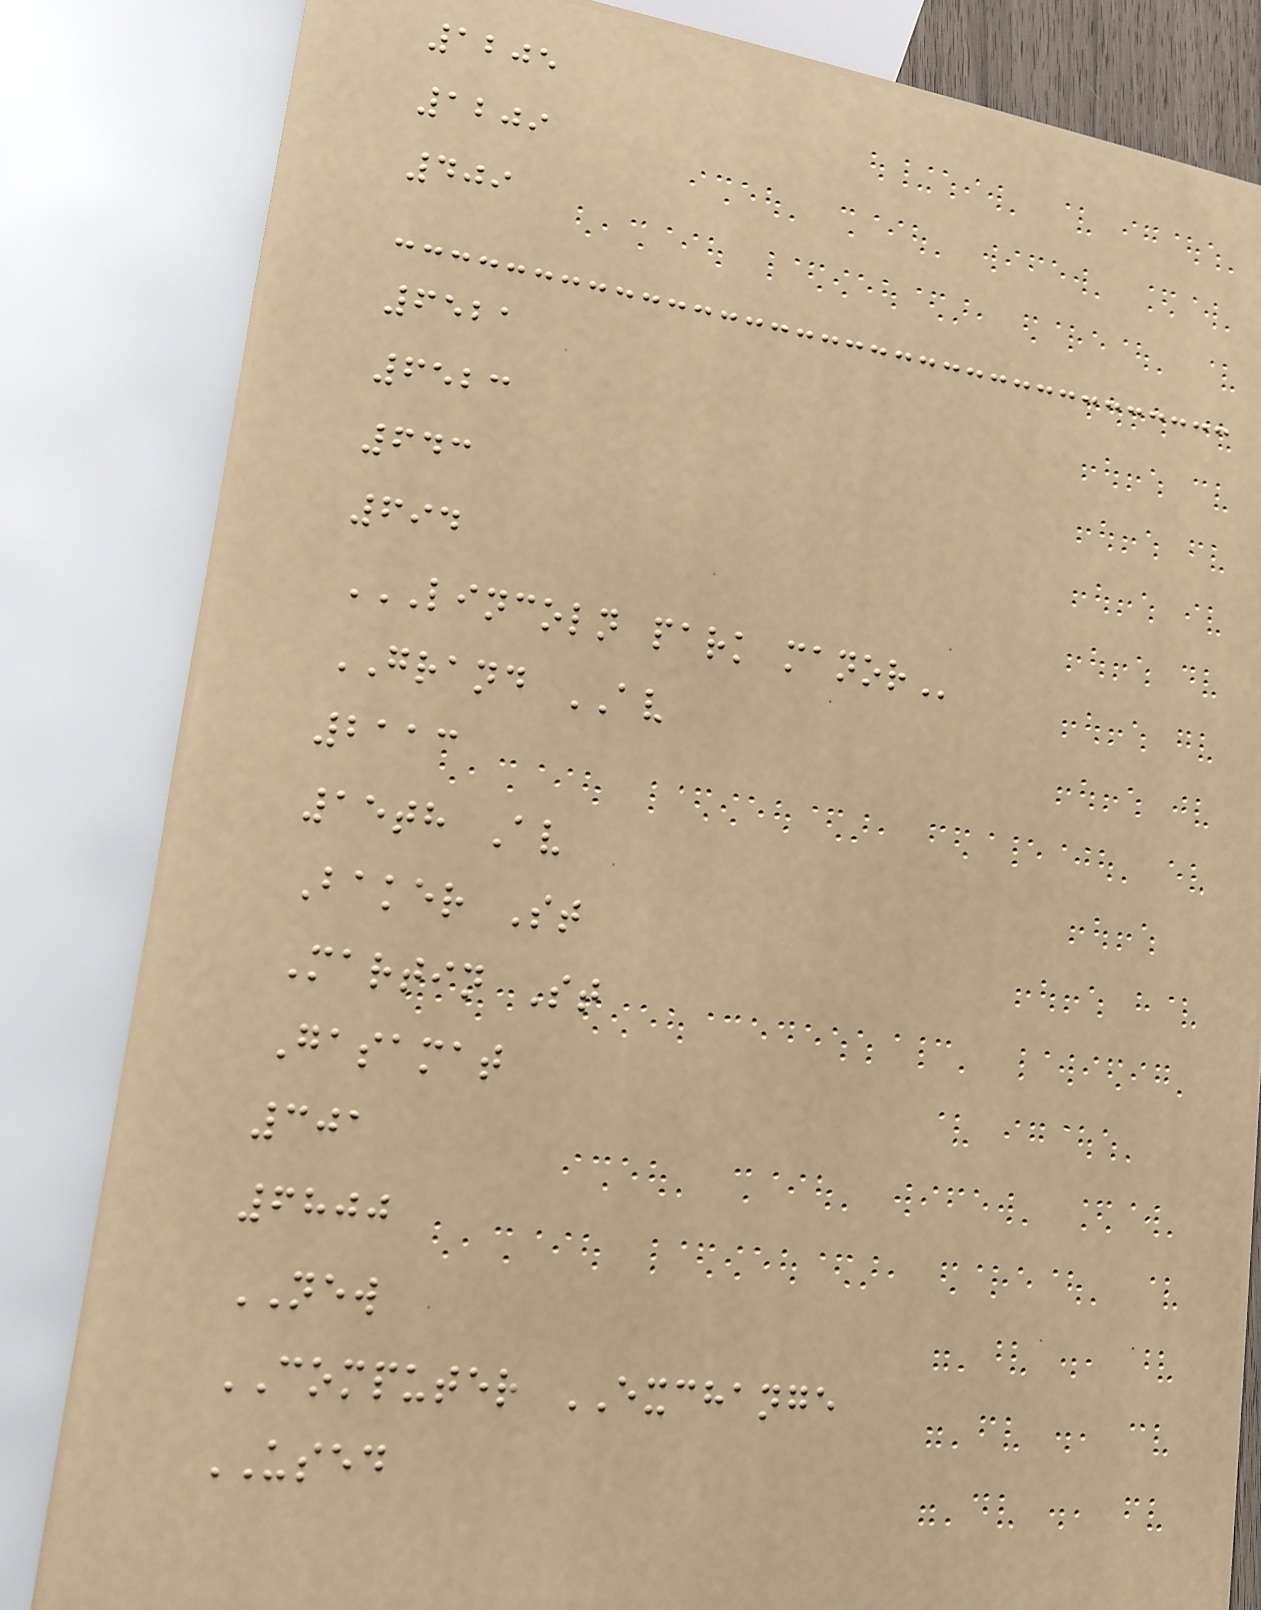1205
1209
409
6521
6523
643
694
LINCOLN PARK MANOR
GRAND AV
2113
15th Av
Baker St
Martin St
Gasamat
301
6800
NEW
COMPUTER EXCHANGE
USED
